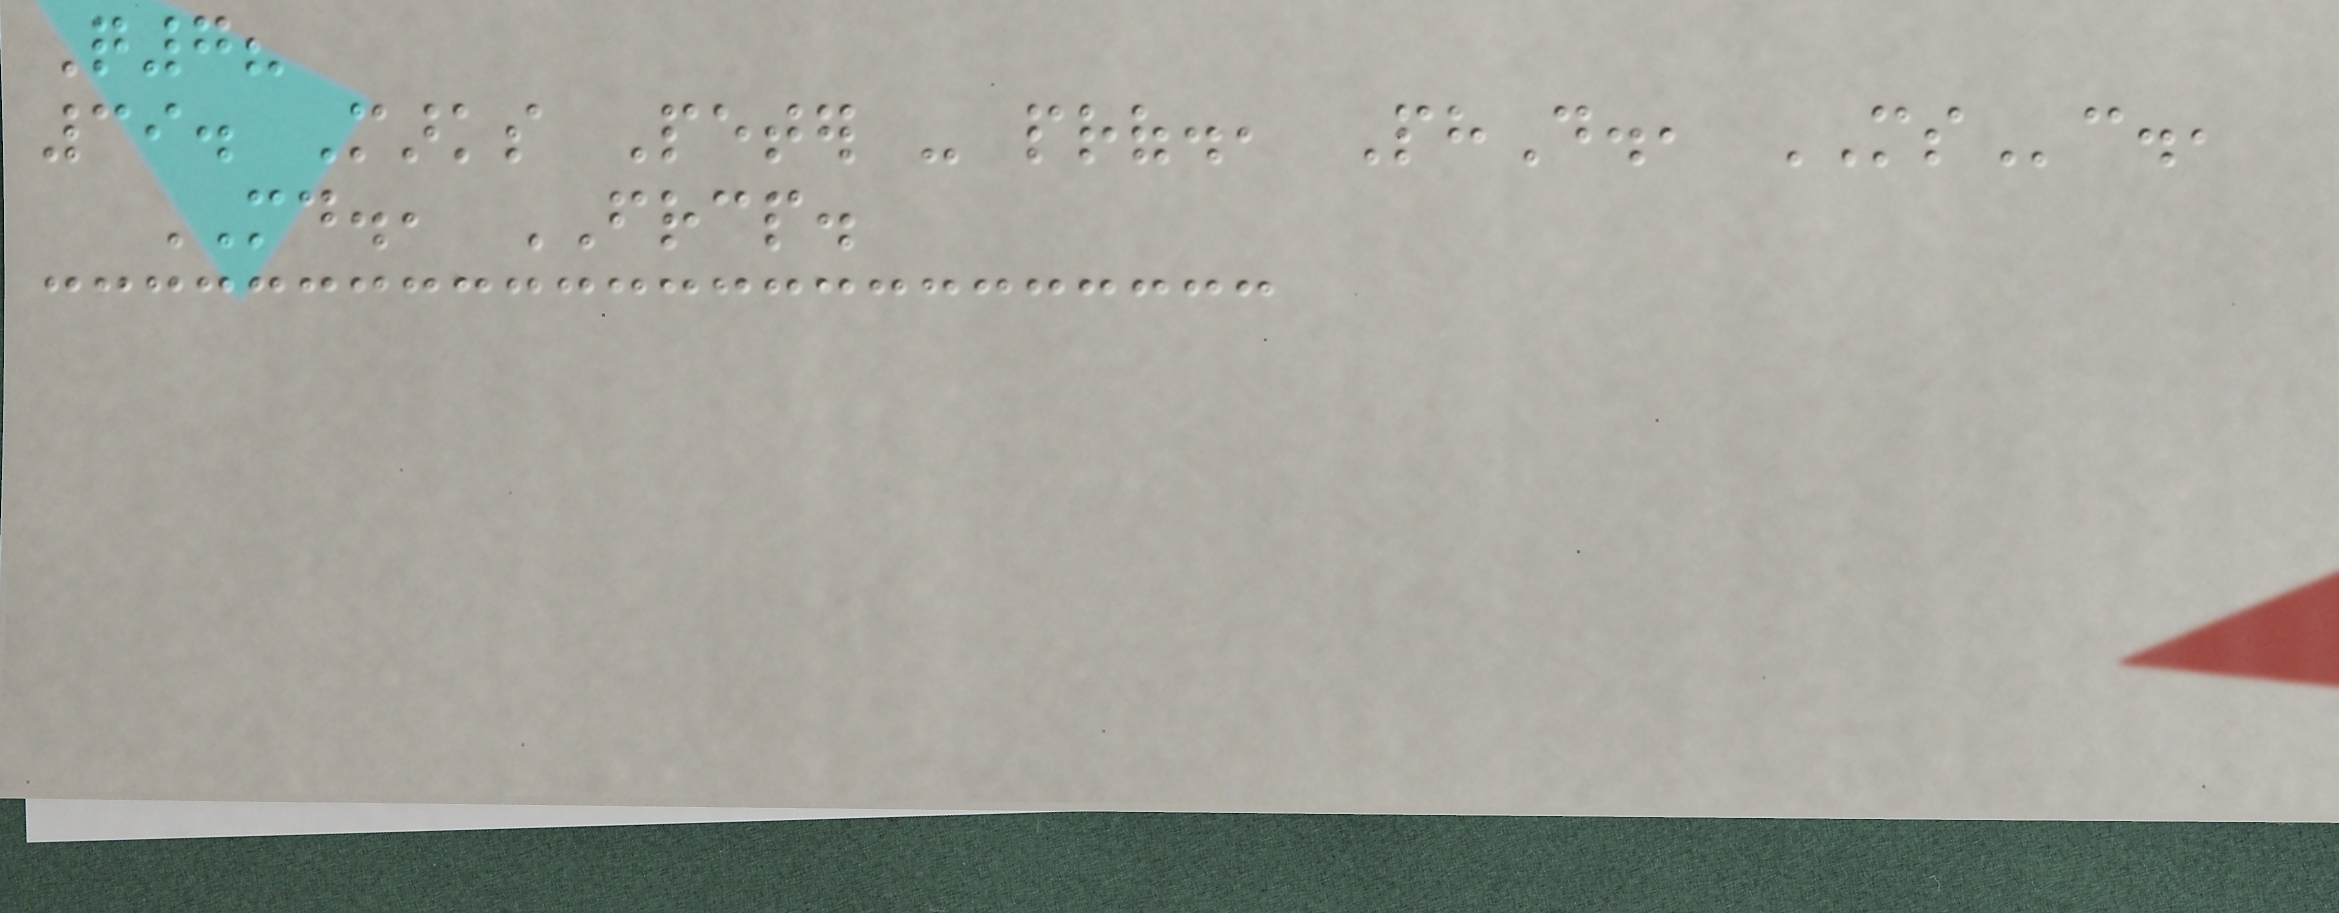Q7?
39. Marks Peter - prof., PhD., MSc.,
MD., FRCP.
